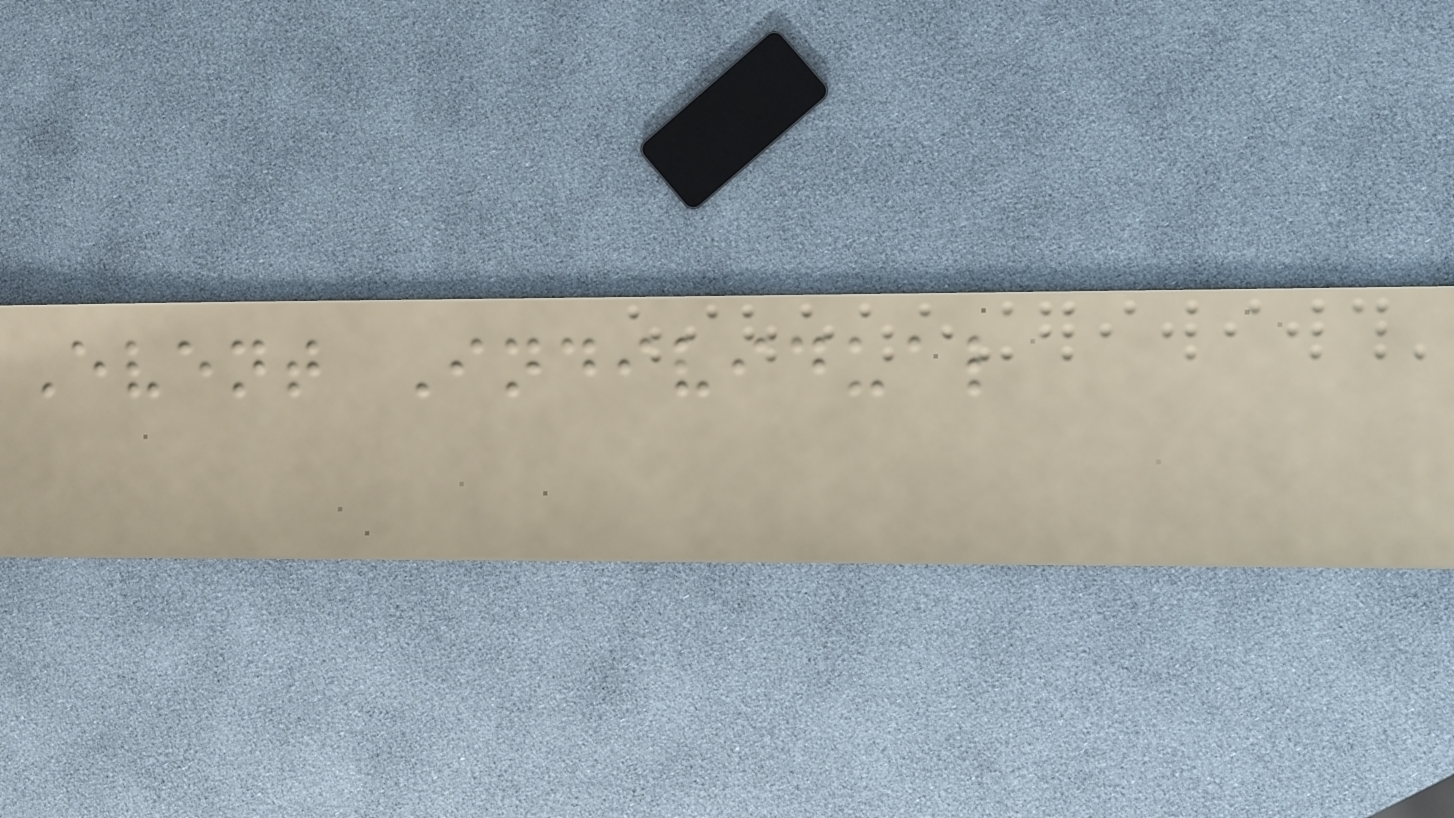Event Individual
